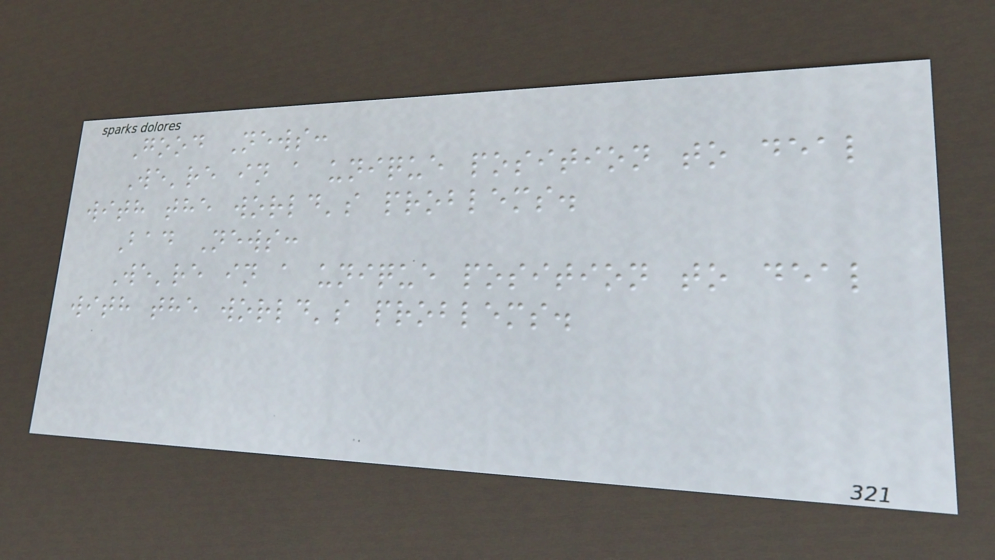Good News:
We're in a unique position to deal
with the world's problems.
Bad News:
We're in a unique position to deal
with the world's problems.
